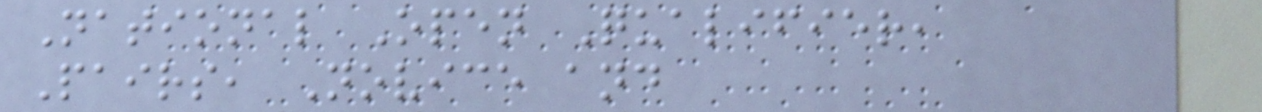National Open Qualifier,
Pairs, Novice and
